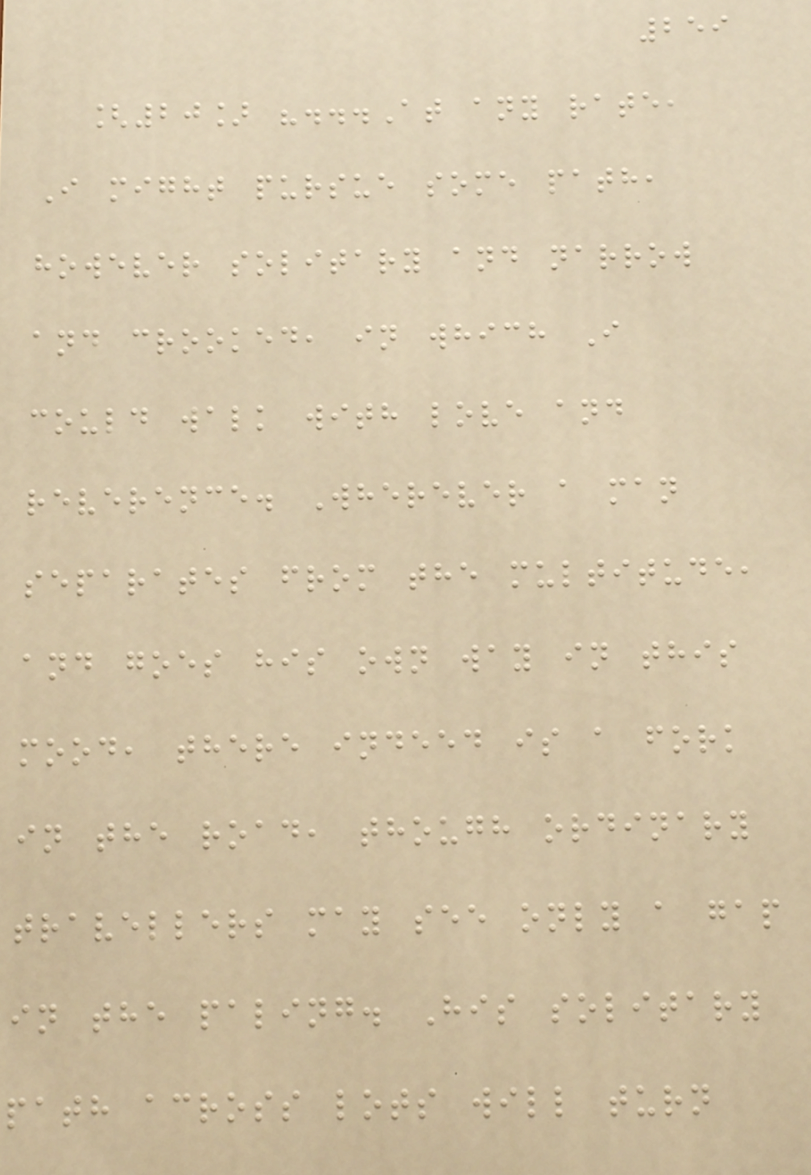259
[20] "...At any rate,
I might pursue some path,
however solitary and narrow
and crooked, in which I
could walk with love and
reverence. Wherever a man
separates from the multitude,
and goes his own way in this
mood, there indeed is a fork
in the road, though ordinary
travellers may see only a gap
in the paling. His solitary
path across lots will turn
